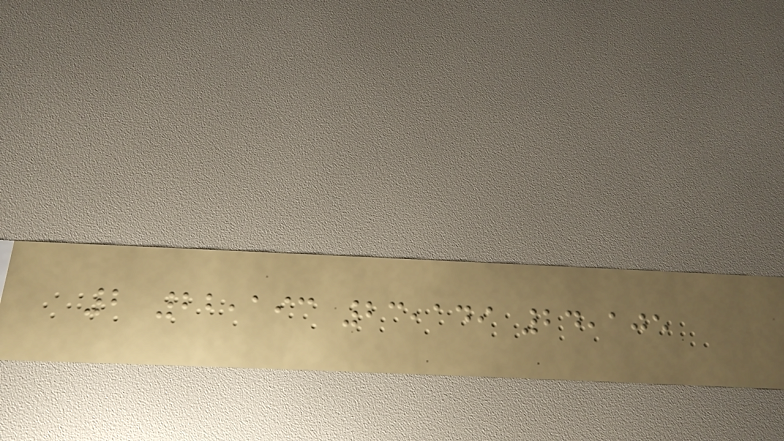2 22,193 23,149 24,105
